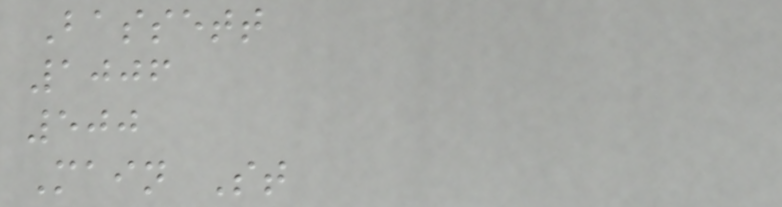Bassett
1006
500
Main St
